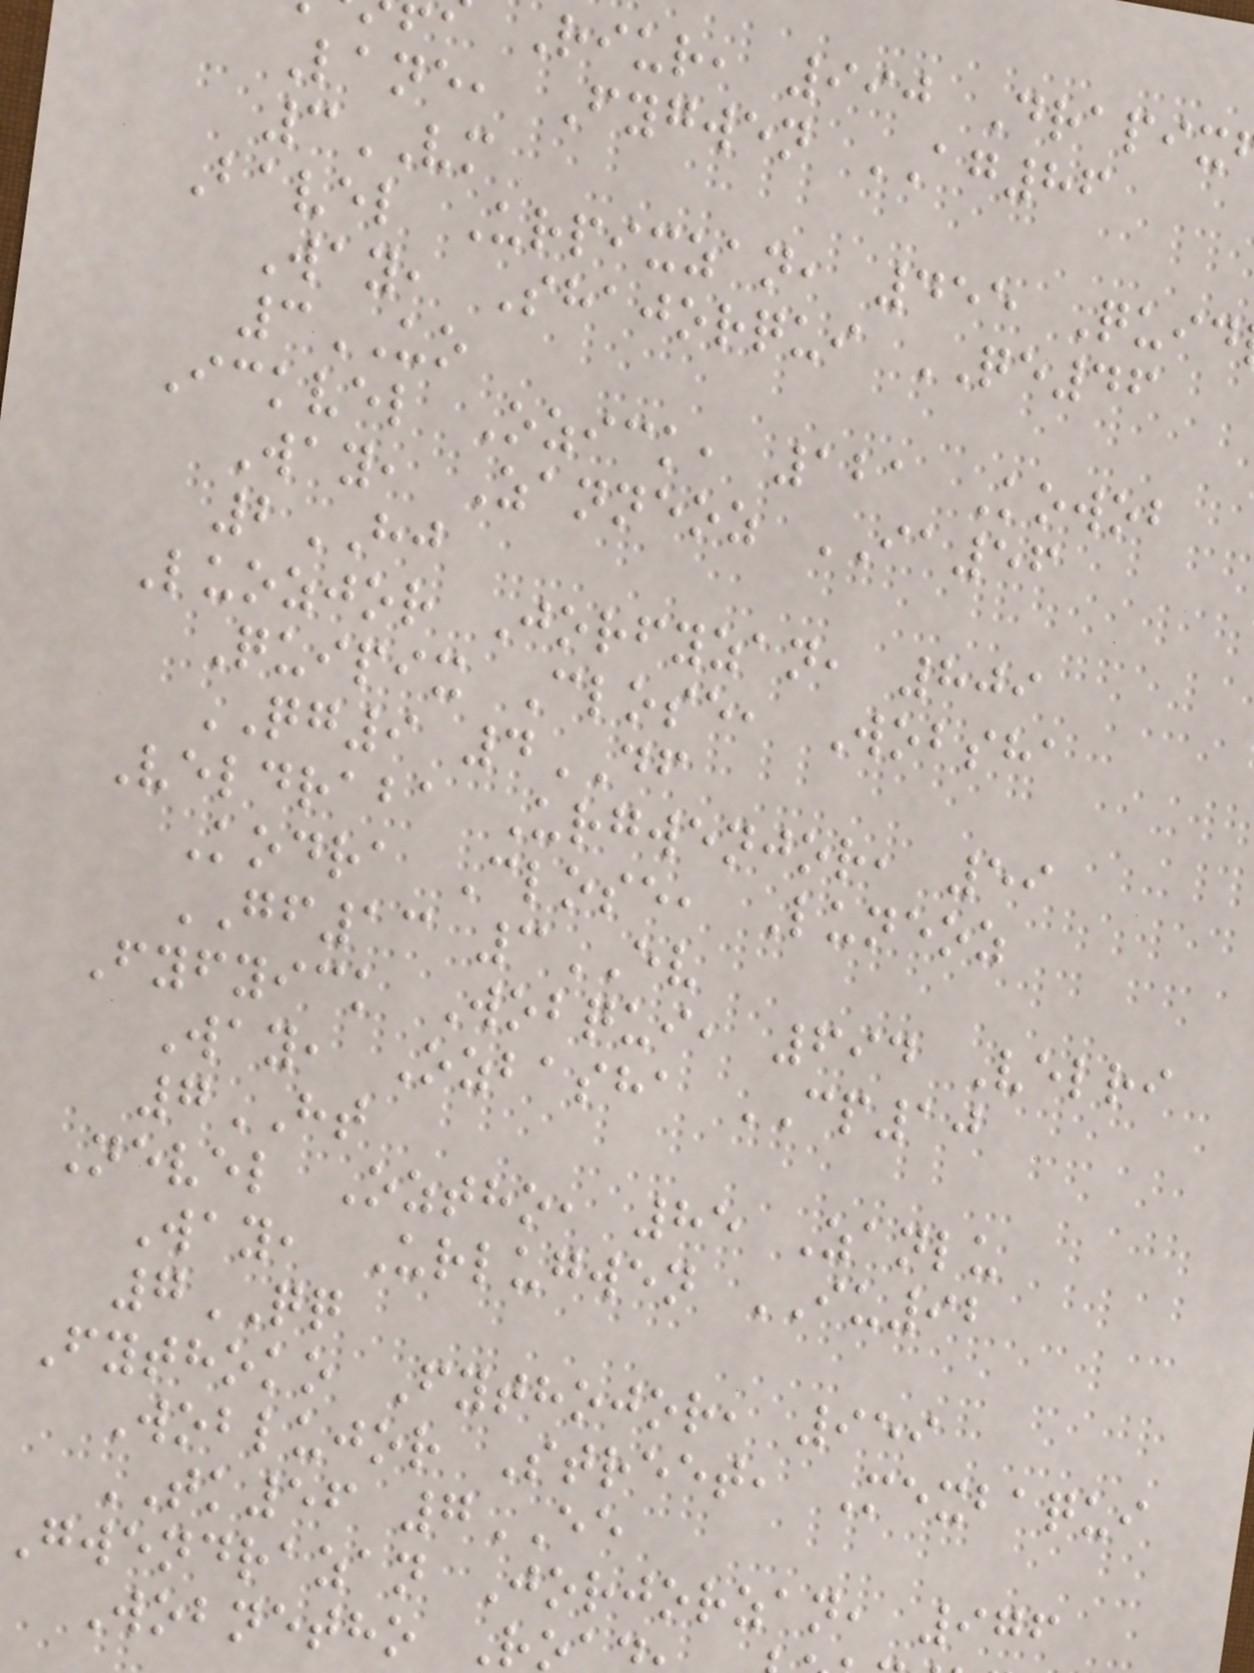Riur, 990 Drapix
Lane, Fygwen AG86
3VM
Bavel Urpixzan, 455 Quid
Way, Shajorqui QE46
3UO
Ickvel Ozick, 121 Kowob
Way, Zanneoz IA56
2HJ
Luozjor Jorfyzan, 809
Quipix Close, Wobsha
QG9 4DF
Veldraba Urgwenjor, 59
Kodra Close, Luneoz
GF13 3EV
Fyfyick Wobqui, 694 Velri
Way, Ozbasha CP10
7HT
Nevel Oztho, 85 Zanlu
Way, Urlugwen IU92
7QQ
Fythoko Fythojor, 959
Woblujor Street, Mexbaqui
TK56 7EE
gwendrazan Jorjorzan, 976
Wobnetho R
